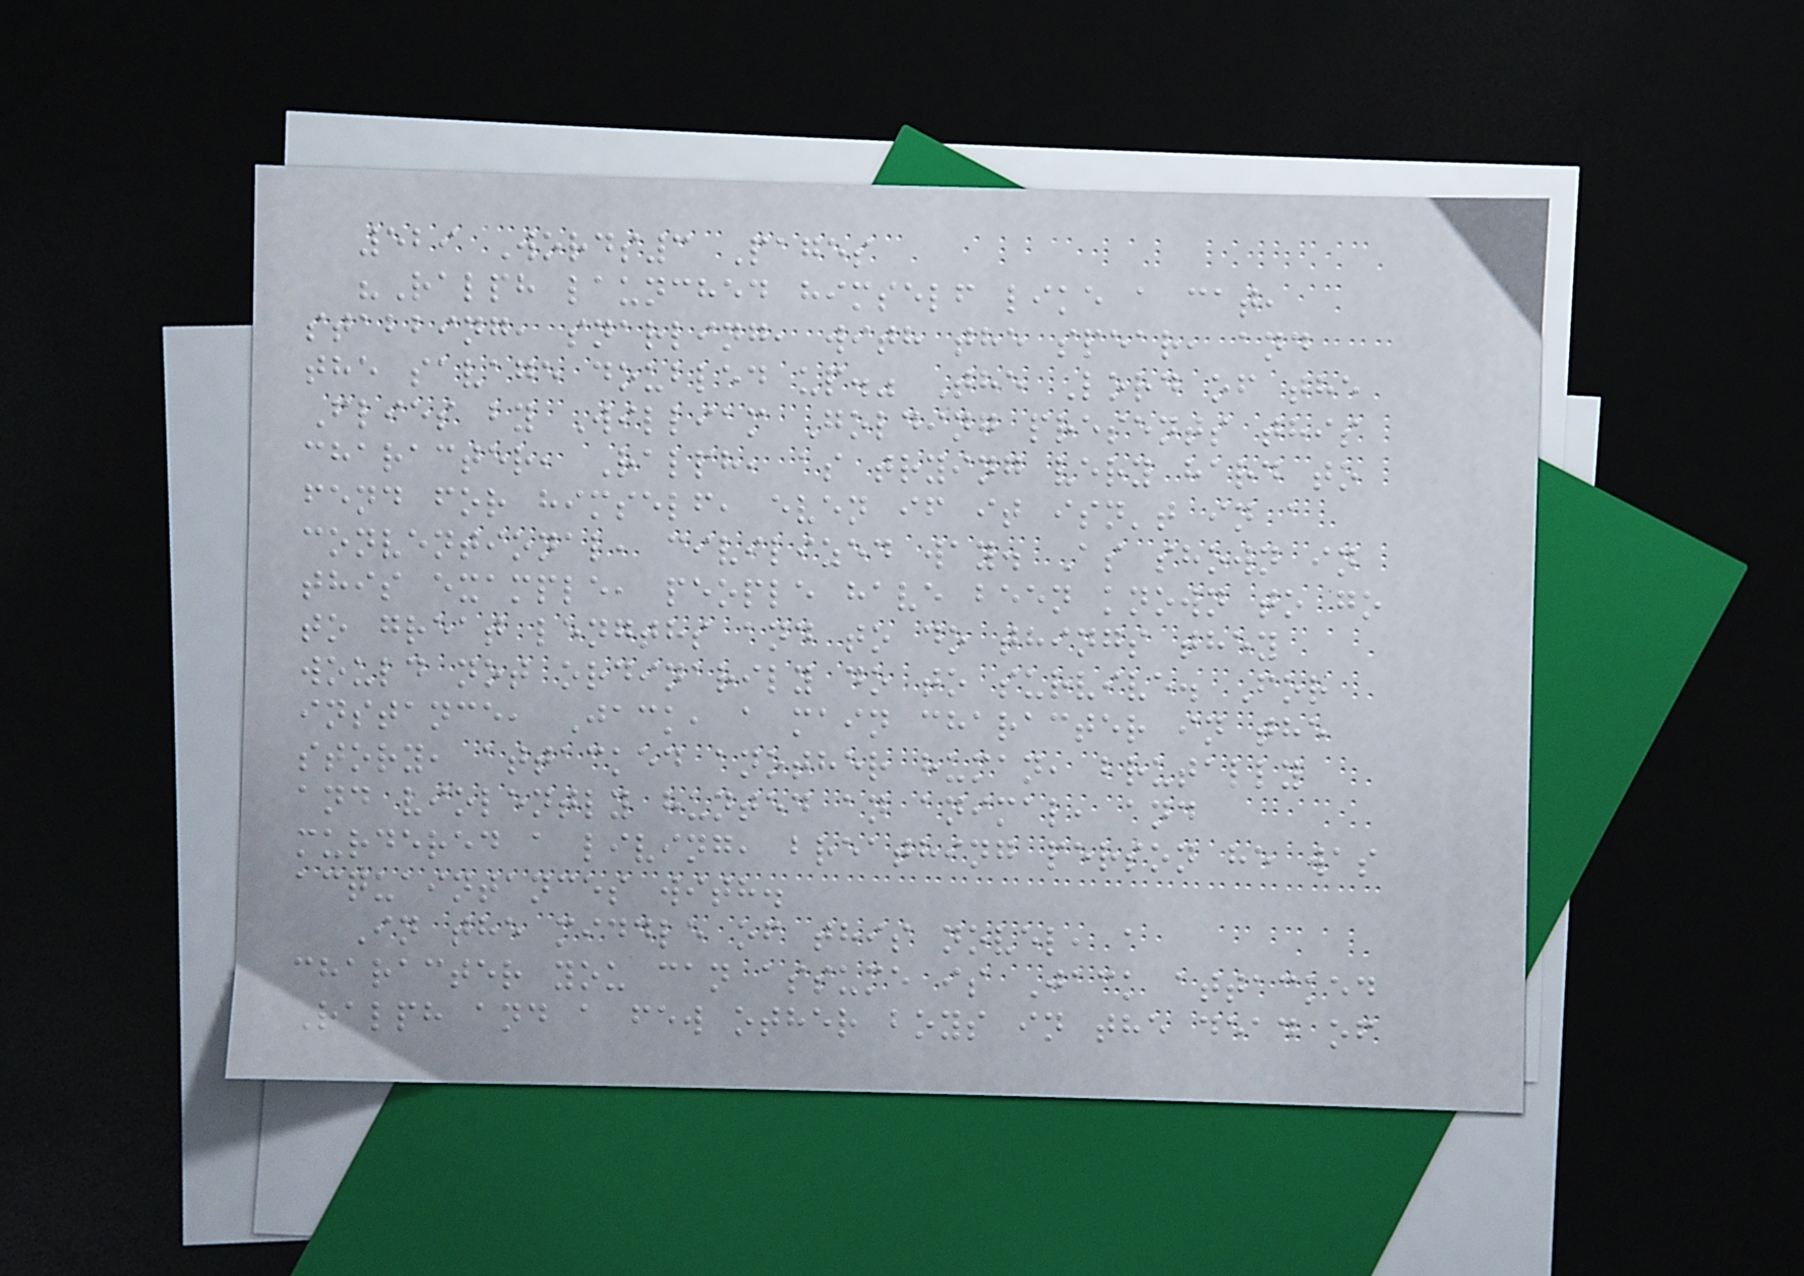529 Words3 Pages
"Ralph launched himself like a cat,
stabbing, snarling, with the spear, and
the savage doubled up." The Lord of the
Flies by William Golding presents this
character, Ralph, as trying very hard to
fend for himself, even if it isn't in a
conventional, civilized way. As shown in
this example, people have been known to go
to great lengths and to do things they
would not ordinarily do to survive. For
instance, Jack, a main character in the
story, attacked another human, brutally
and violently hunted an animal, and
murdered a living, breathing person he was
acquaintances with.
In the middle of this novel, a
character you can assume is Jack attacked
Ralph and a few other boys in the dead of
